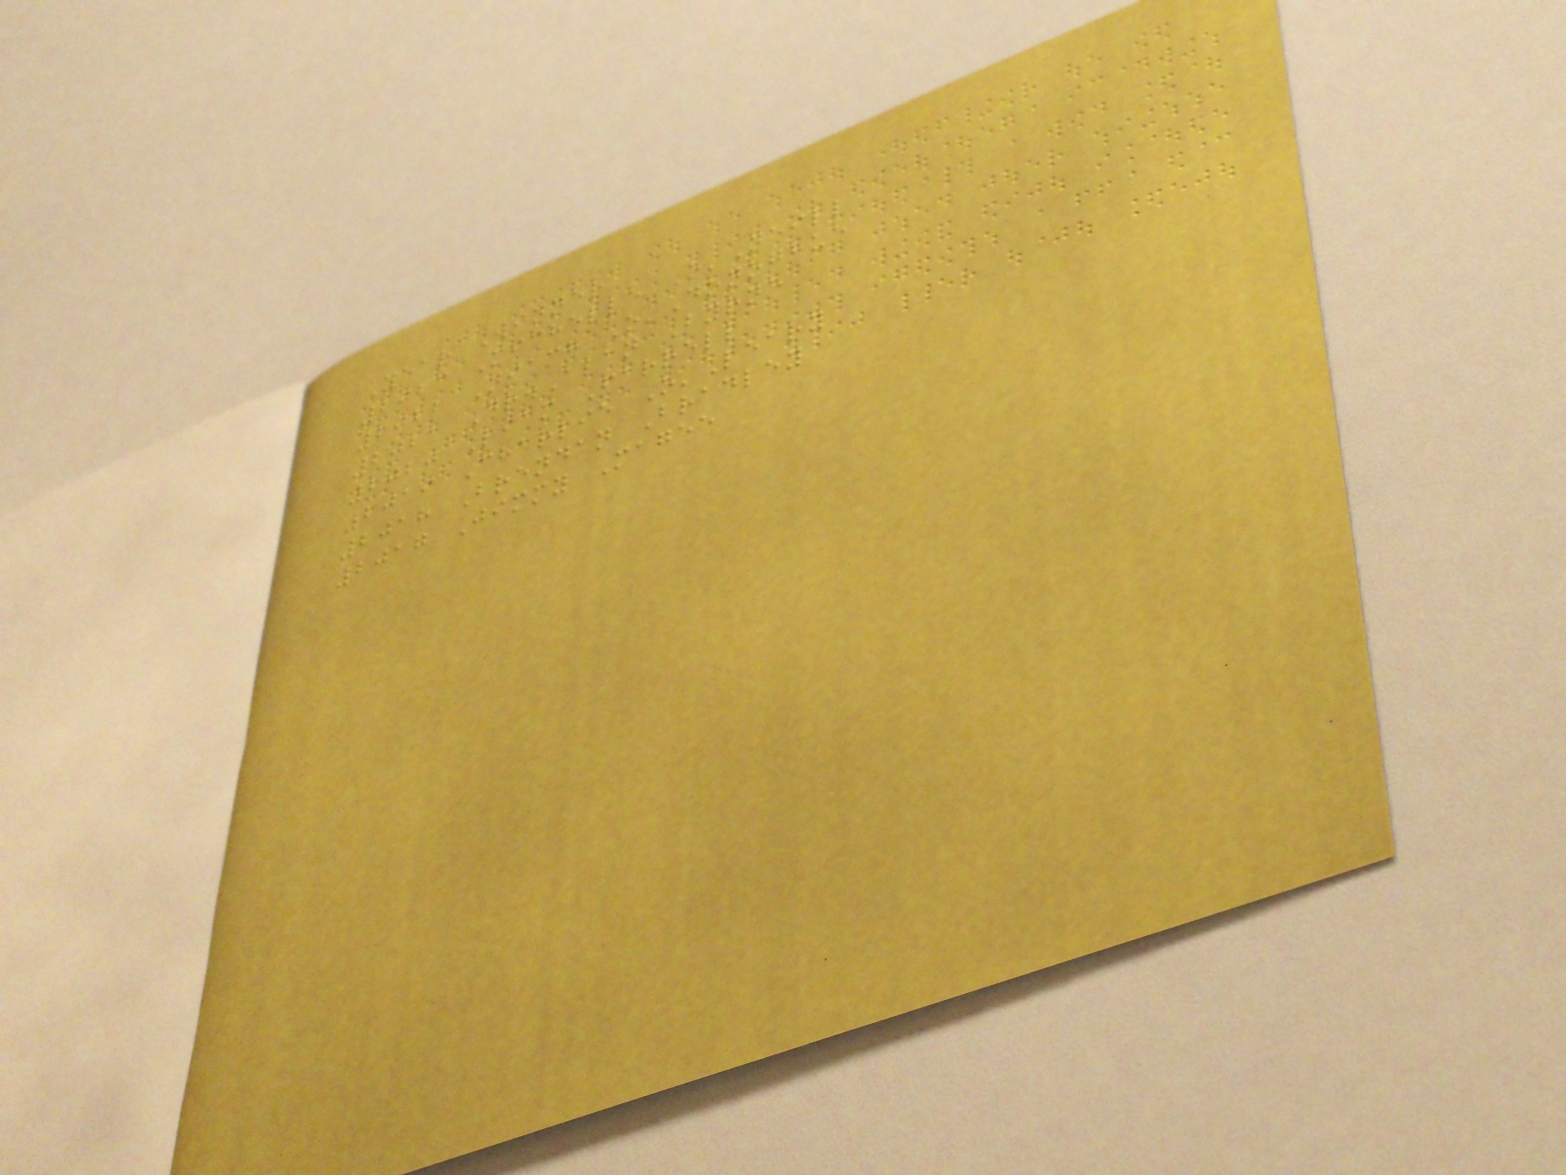Year Winner
2023 Michelle O'Neill
2022 Niamh O'Donoghue
2021 Dr.Alan Byrne
2020 Liam Farrell
2019 Charlie O'Leary
2018 Brendan Bradley
2017 Jimmy Magee
